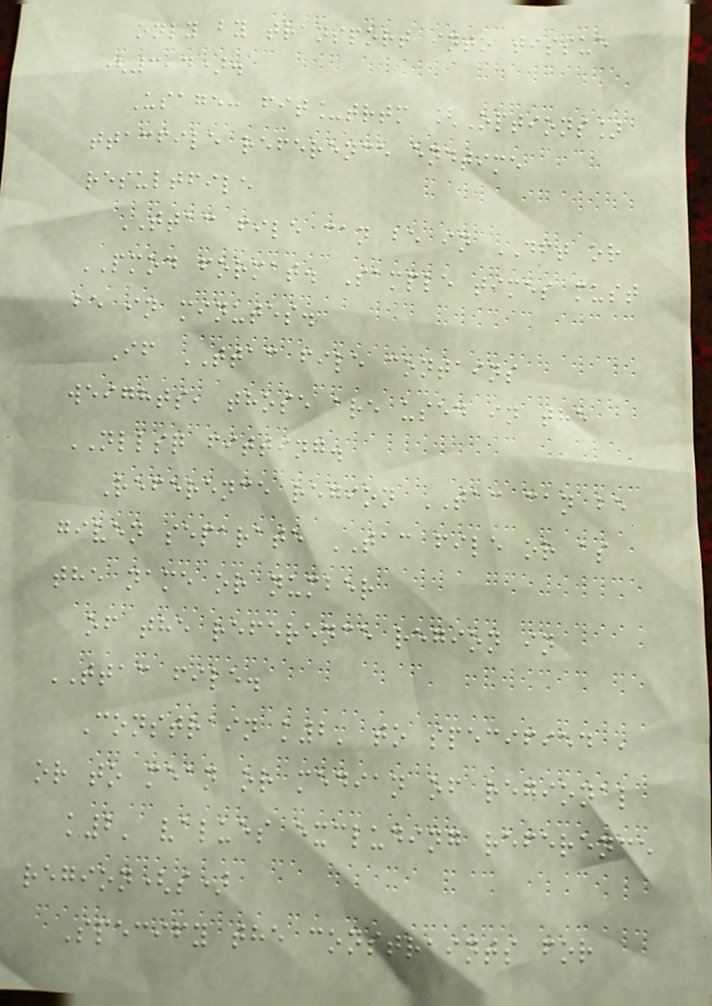only by transport into tissue
(3,4).
Usage: fit_trtm [Options]
ttacfile reference endtime
resultfile
TTAC file can be in DFT or
PMOD format. Sample times must
be in minutes.
If TTAC file contains
weights, those are used in the
NLLSQ fitting.
Reference region TAC can be
given separate TAC file or as
the name or number
of the reference region in
TTAC file.
Constrain k2' to specified ,
or to mean or median of regional
k2' values excluding reference
region(s)
Specify the constraints for
